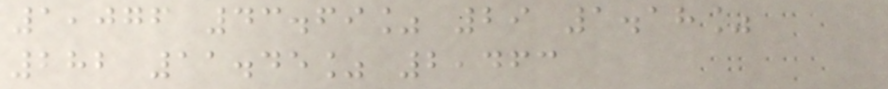1,076 43.69% 29 1.18%
282 11.45% 2,463
